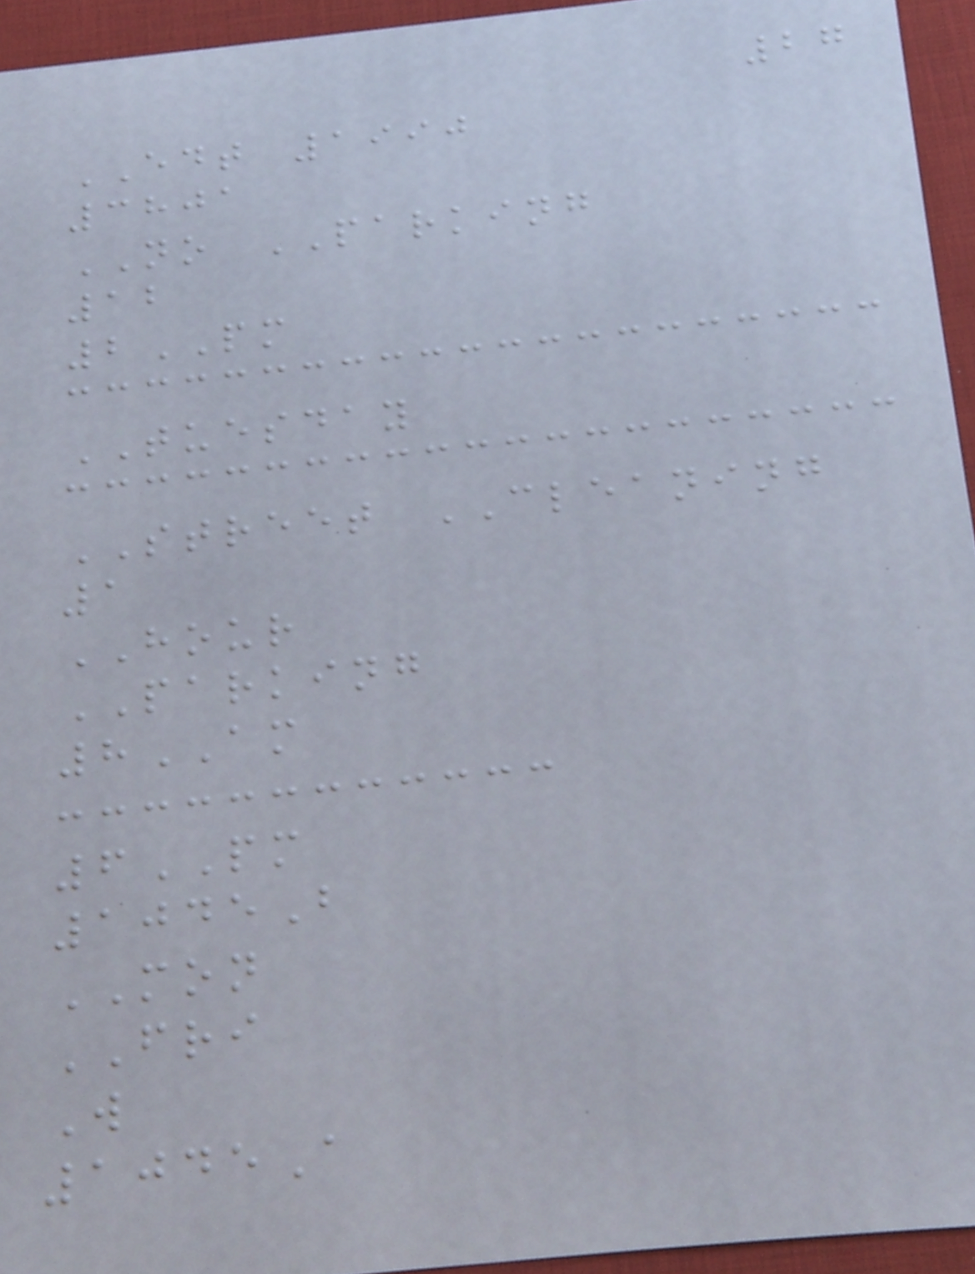27
EDT 1990
3801
NO PARKING
12
2PM
TUESDAY
STREET CLEANING
1
HOUR
PARKING
8AM
6PM
1045B
MON
FRI
W
1045A
